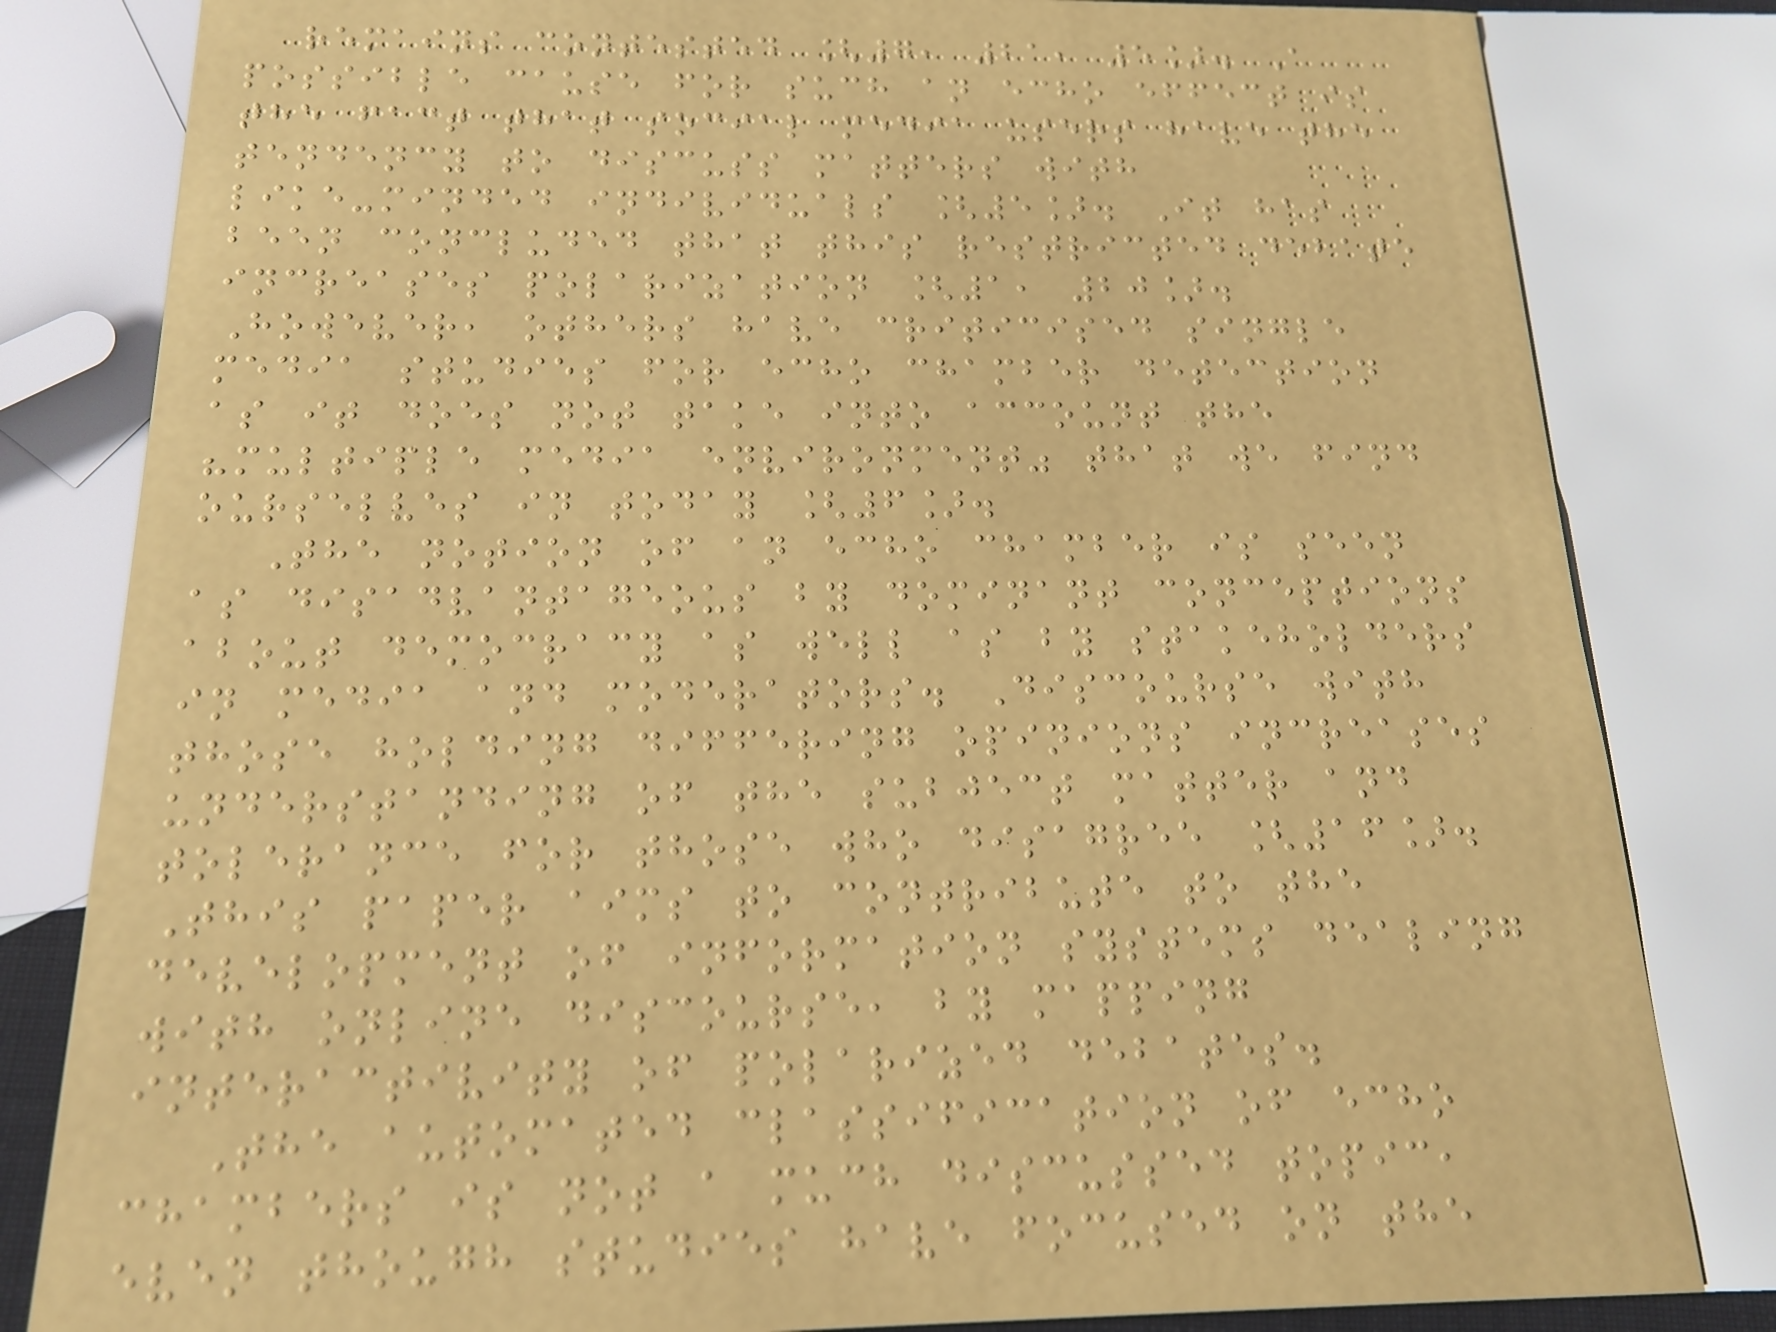remains contested [7, 21, 5]. A
possible cause for such an echo effect is
the fact that social media users have the
tendency to discuss matters with
like-minded individuals [5]. It has
been concluded that this restricted debate
increases polarization [1, 20].
However, others have criticised single
media studies for echo chamber detection
as it does not take into account the
"multiple media environment" that we find
ourselves in today [6].
The notion of an echo chamber is seen
as disadvantageous by dominant conceptions
about democracy as well as by stakeholders
in media and moderators. Discourse with
those holding differing opinions increases
understanding of the subject matter and
tolerance for those who disagree [16].
This paper aims to contribute to the
development of information systems dealing
with online discourse, by mapping
interactivity of polarized debates.
The automated classification of echo
chambers is not a much discussed topic,
even though studies have focused on the
